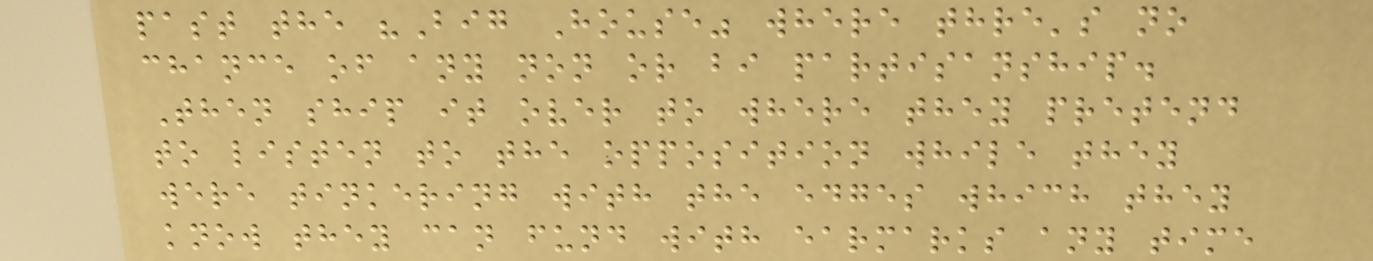past the "Big House" where thre's no
chance of any non or bi partisanship.
Then ship it over to where they pretend
to listen to the opposition while they
were tinkering with the edges which they
know they can fund with earmarks any time
